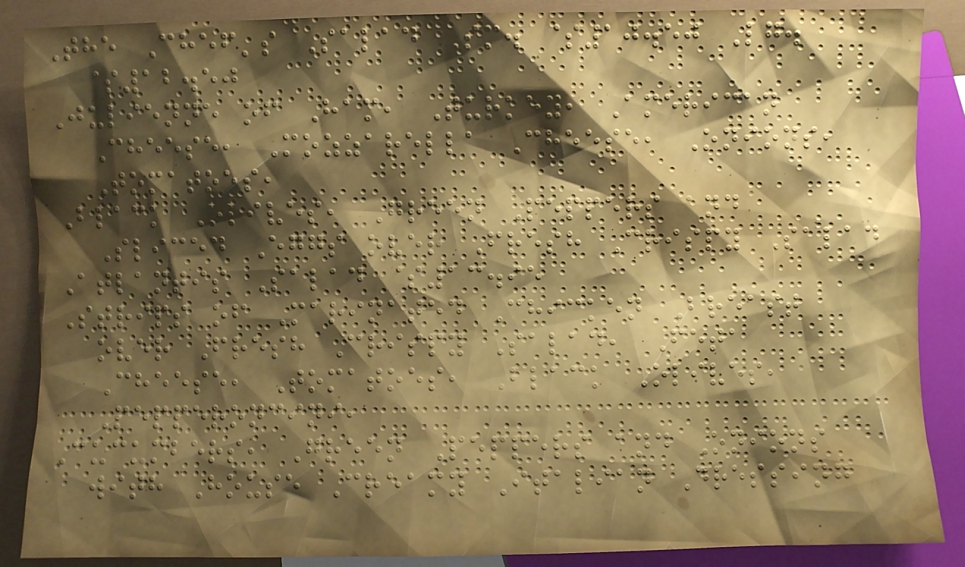The Chef's Salad Sm. $10.50 Lg.
$12.50
Julienne of Ham, Turkey, American
Cheese, Mozzarella Cheese, Onions,
Tomatoes,
Black Olives, Green Peppers and
Sliced Eggs over Fresh Crispy Salad
Atlantis Salad $13.95
Strips of Marinated Chicken Breast
over Fresh Crispy Salad, Feta
Cheese, Tomatoes, Black Olives,
Pepperoncini,
Cucumbers, Green Peppers and Onions
with House Creamy Italian Dressing
